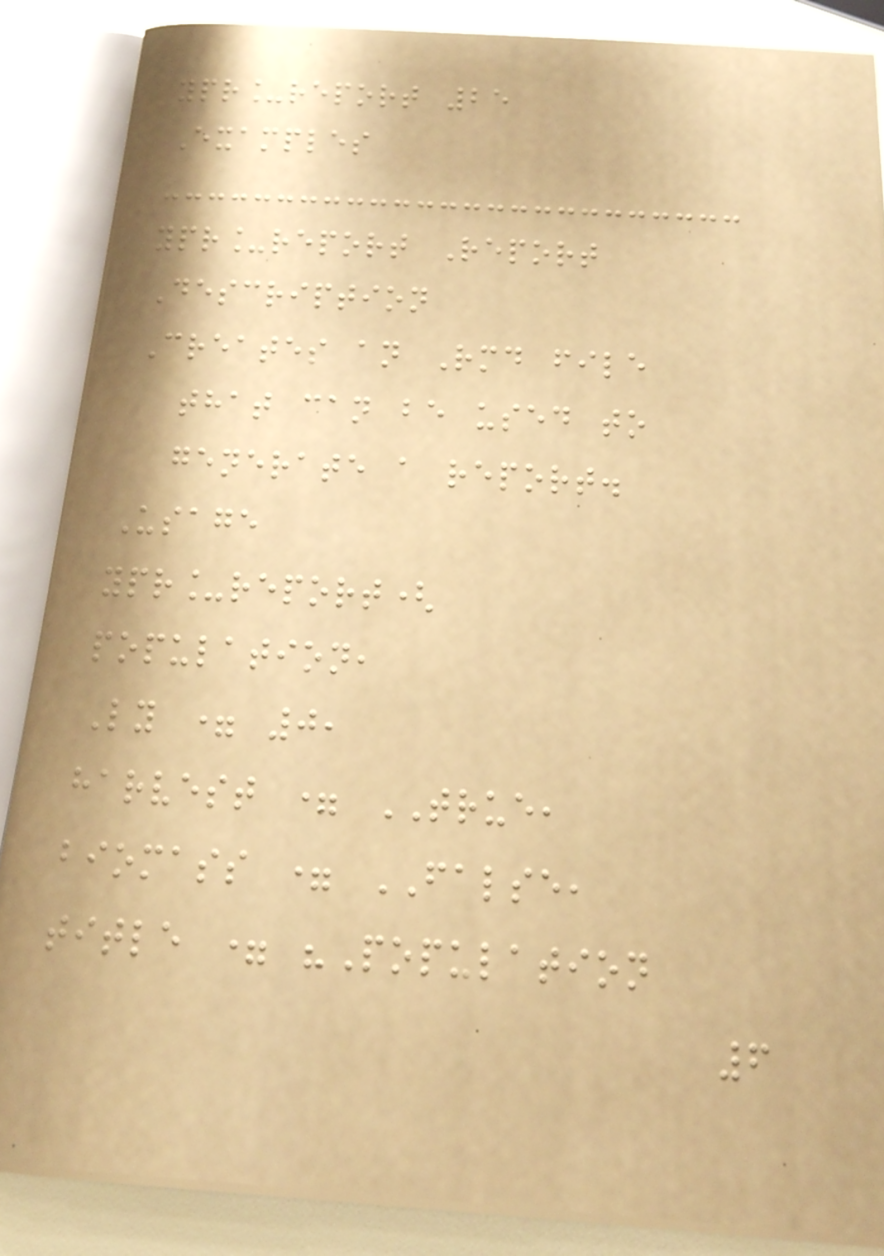ypr_report 25
Examples
ypr_report Report
Description
Creates an Rmd file
that can be used to
generate a report.
Usage
ypr_report(
population,
Ly = 0,
harvest = TRUE,
biomass = FALSE,
title = "Population
6
